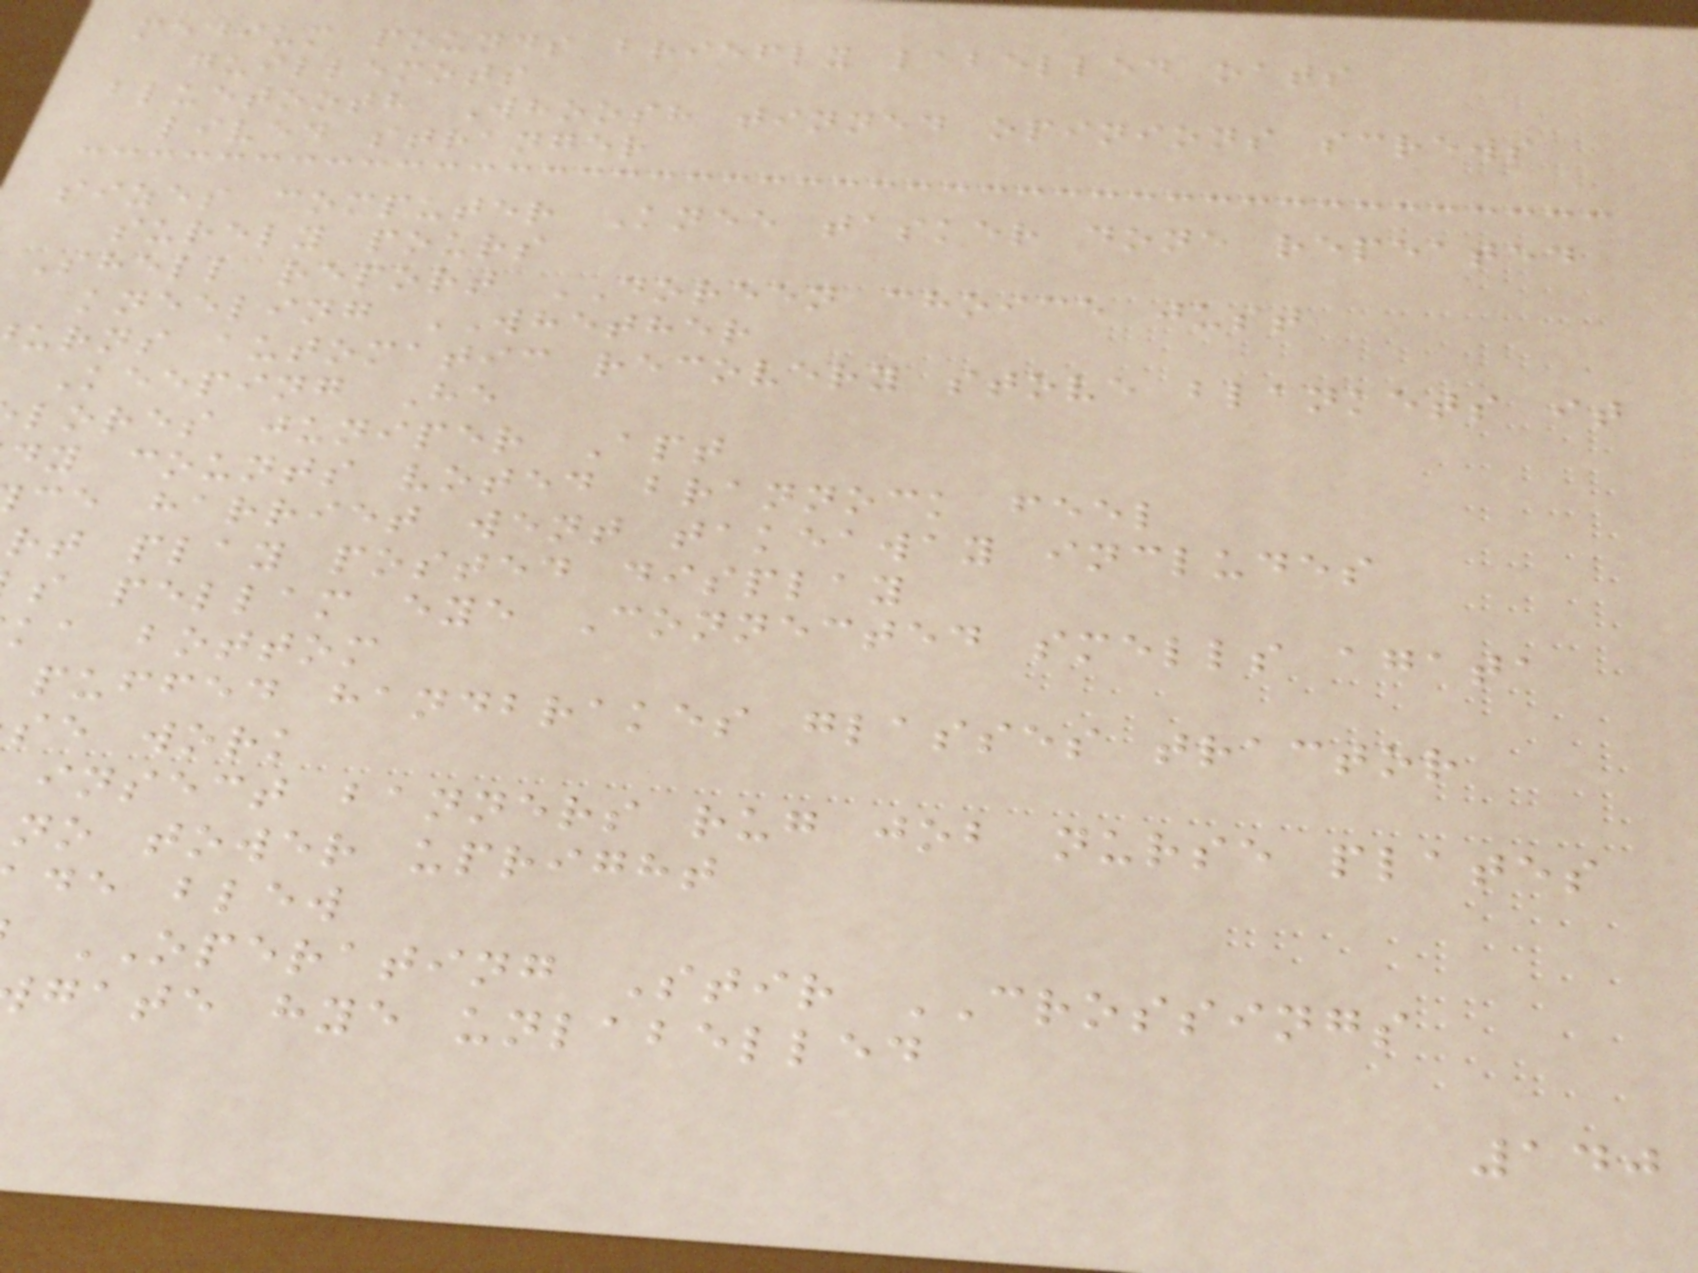medium pounds briefly labelled oats
guillemots
bluetooth Whoosh tinned opinions screws
lived stranger
sizes computer Knee tasker done repeated
surely pours
Shell report DOREEN choice just
kneeling WHETHER
urns automatic recovery stove blankets it
Keeping He
lores juniper Apt
dy counts voted brannock feel
ce harriet went takeaway includes
rt play posted display
s pellam eye Connected smells agata
ka bottom
puffed handbrakes glasses tractor
se work
insect banners rug job nurse plates
no tower upright
de blew
OPERATING Stir CROSSINGS
gate hye unlabelled
140
